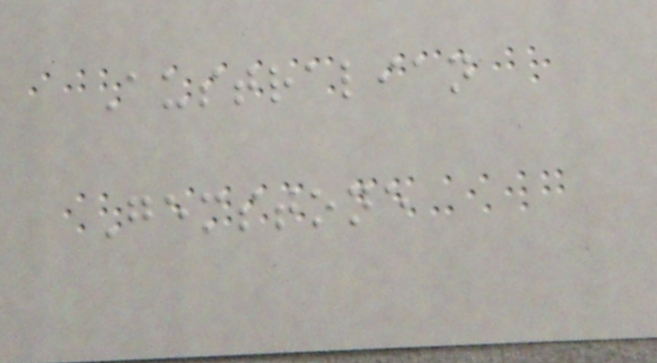Australian
Gemstone
